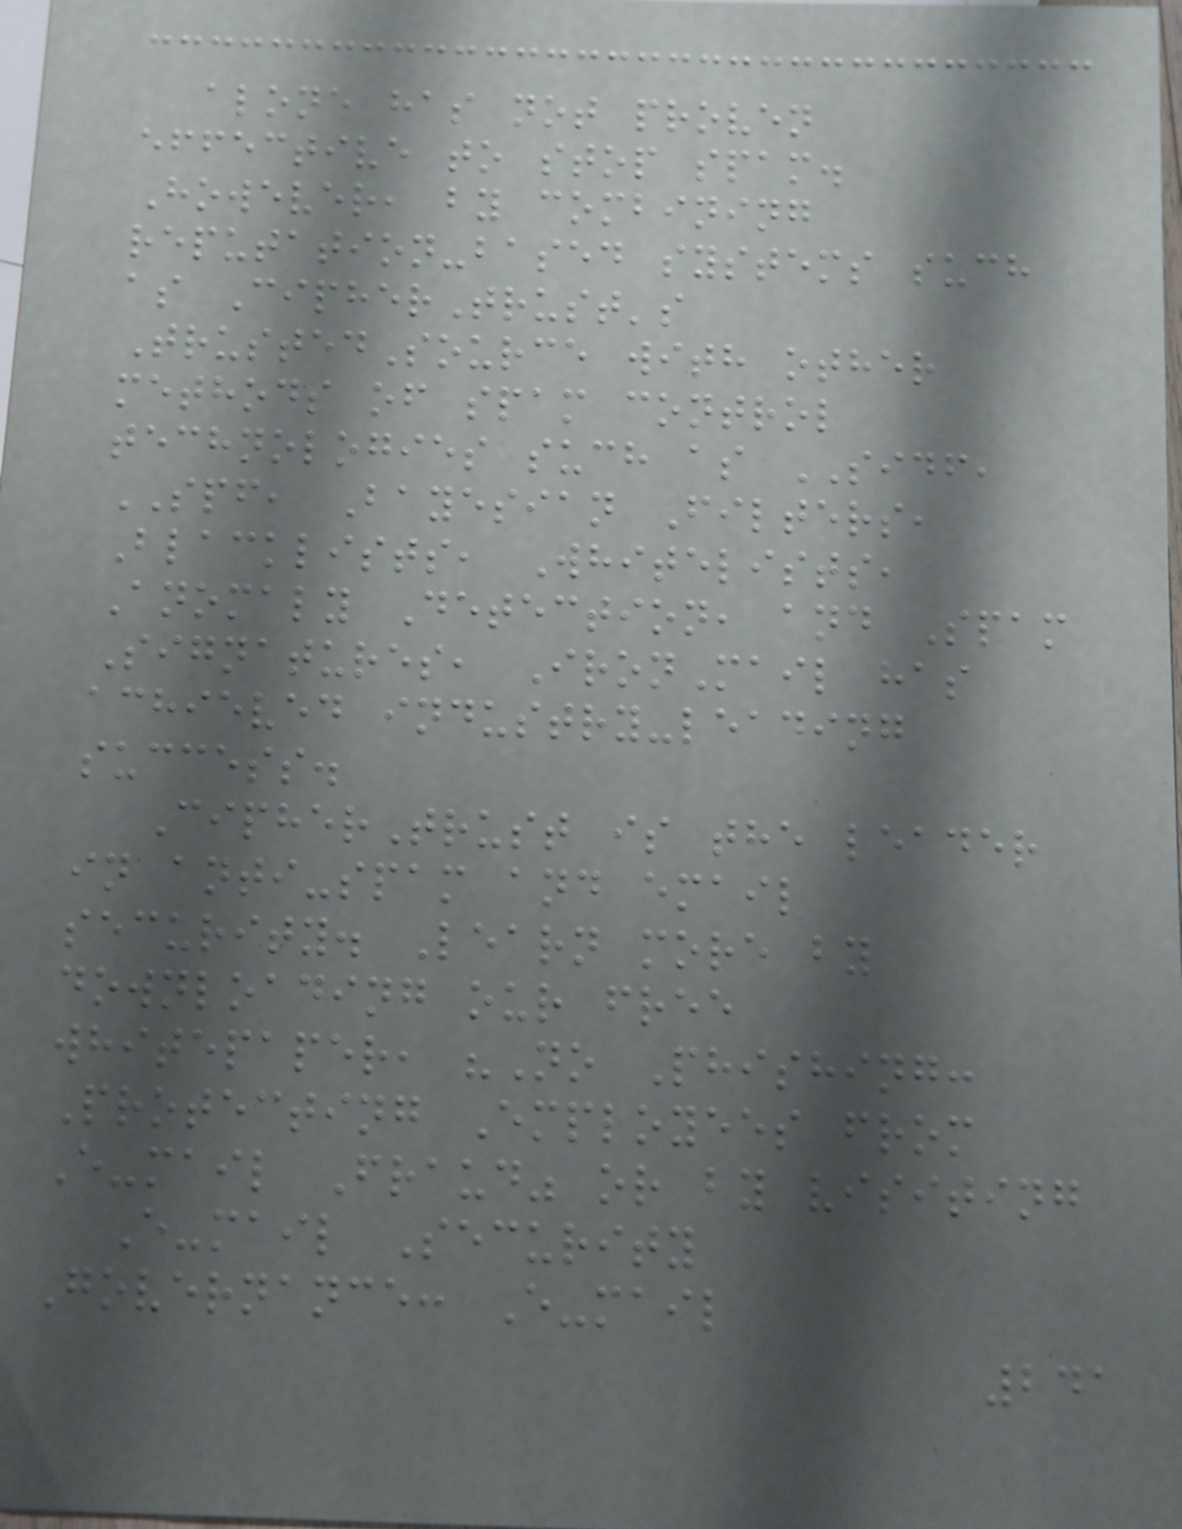alone has not proven
effective to stop spam.
However, by combining
reputation-based systems such
as CipherTrust's
TrustedSource with other
methods of spam control
technologies such as SIDF,
SPF, Bayesian Filters,
Blacklists, Whitelists,
Anomaly Detection, and Spam
Signatures, IronMail has
achieved industry-leading
success.
CipherTrust is the leader
in anti-spam and email
security. Learn more by
downloading our free
whitepaper, "No Phishing:
Protecting Employees from
E-mail Fraud" or by visiting
E-mail Security
Governance: E-mail
241
